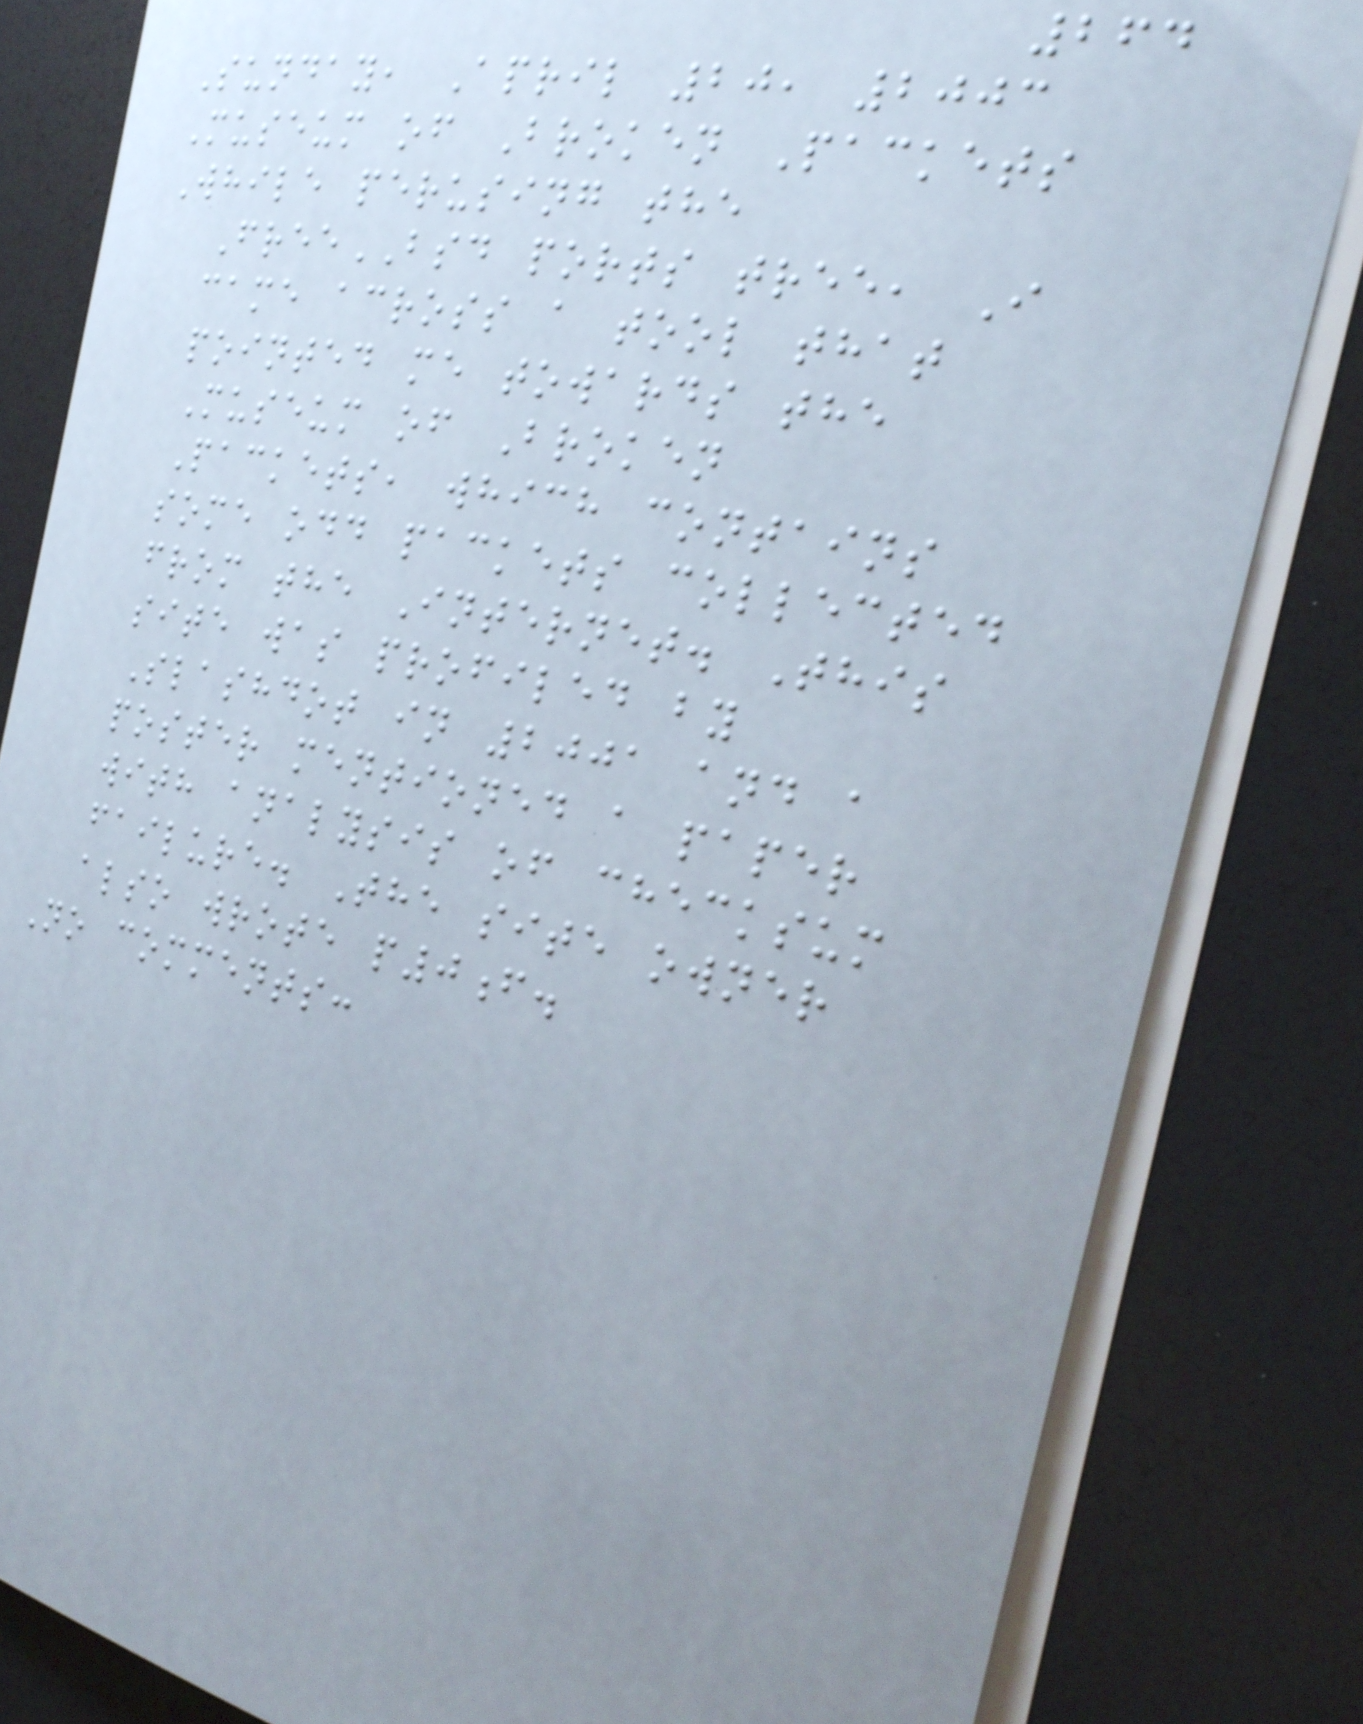264
Sunday, April 20, 2003
Museum of Broken Packets
While perusing the
FreeBSD ports tree, I
came across a tool that
pointed me towards the
Museum of Broken
Packets, which contains
some odd packets collected
from the Internet. This
site was profiled by
Slashdot in 2001 and a
poster mentioned a paper
with analysis of checksum
failure. The site owner
also wrote p0f.
No comments:
